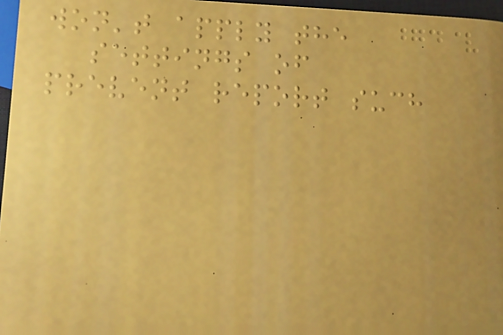won't apply the
settings of
prevent report such
